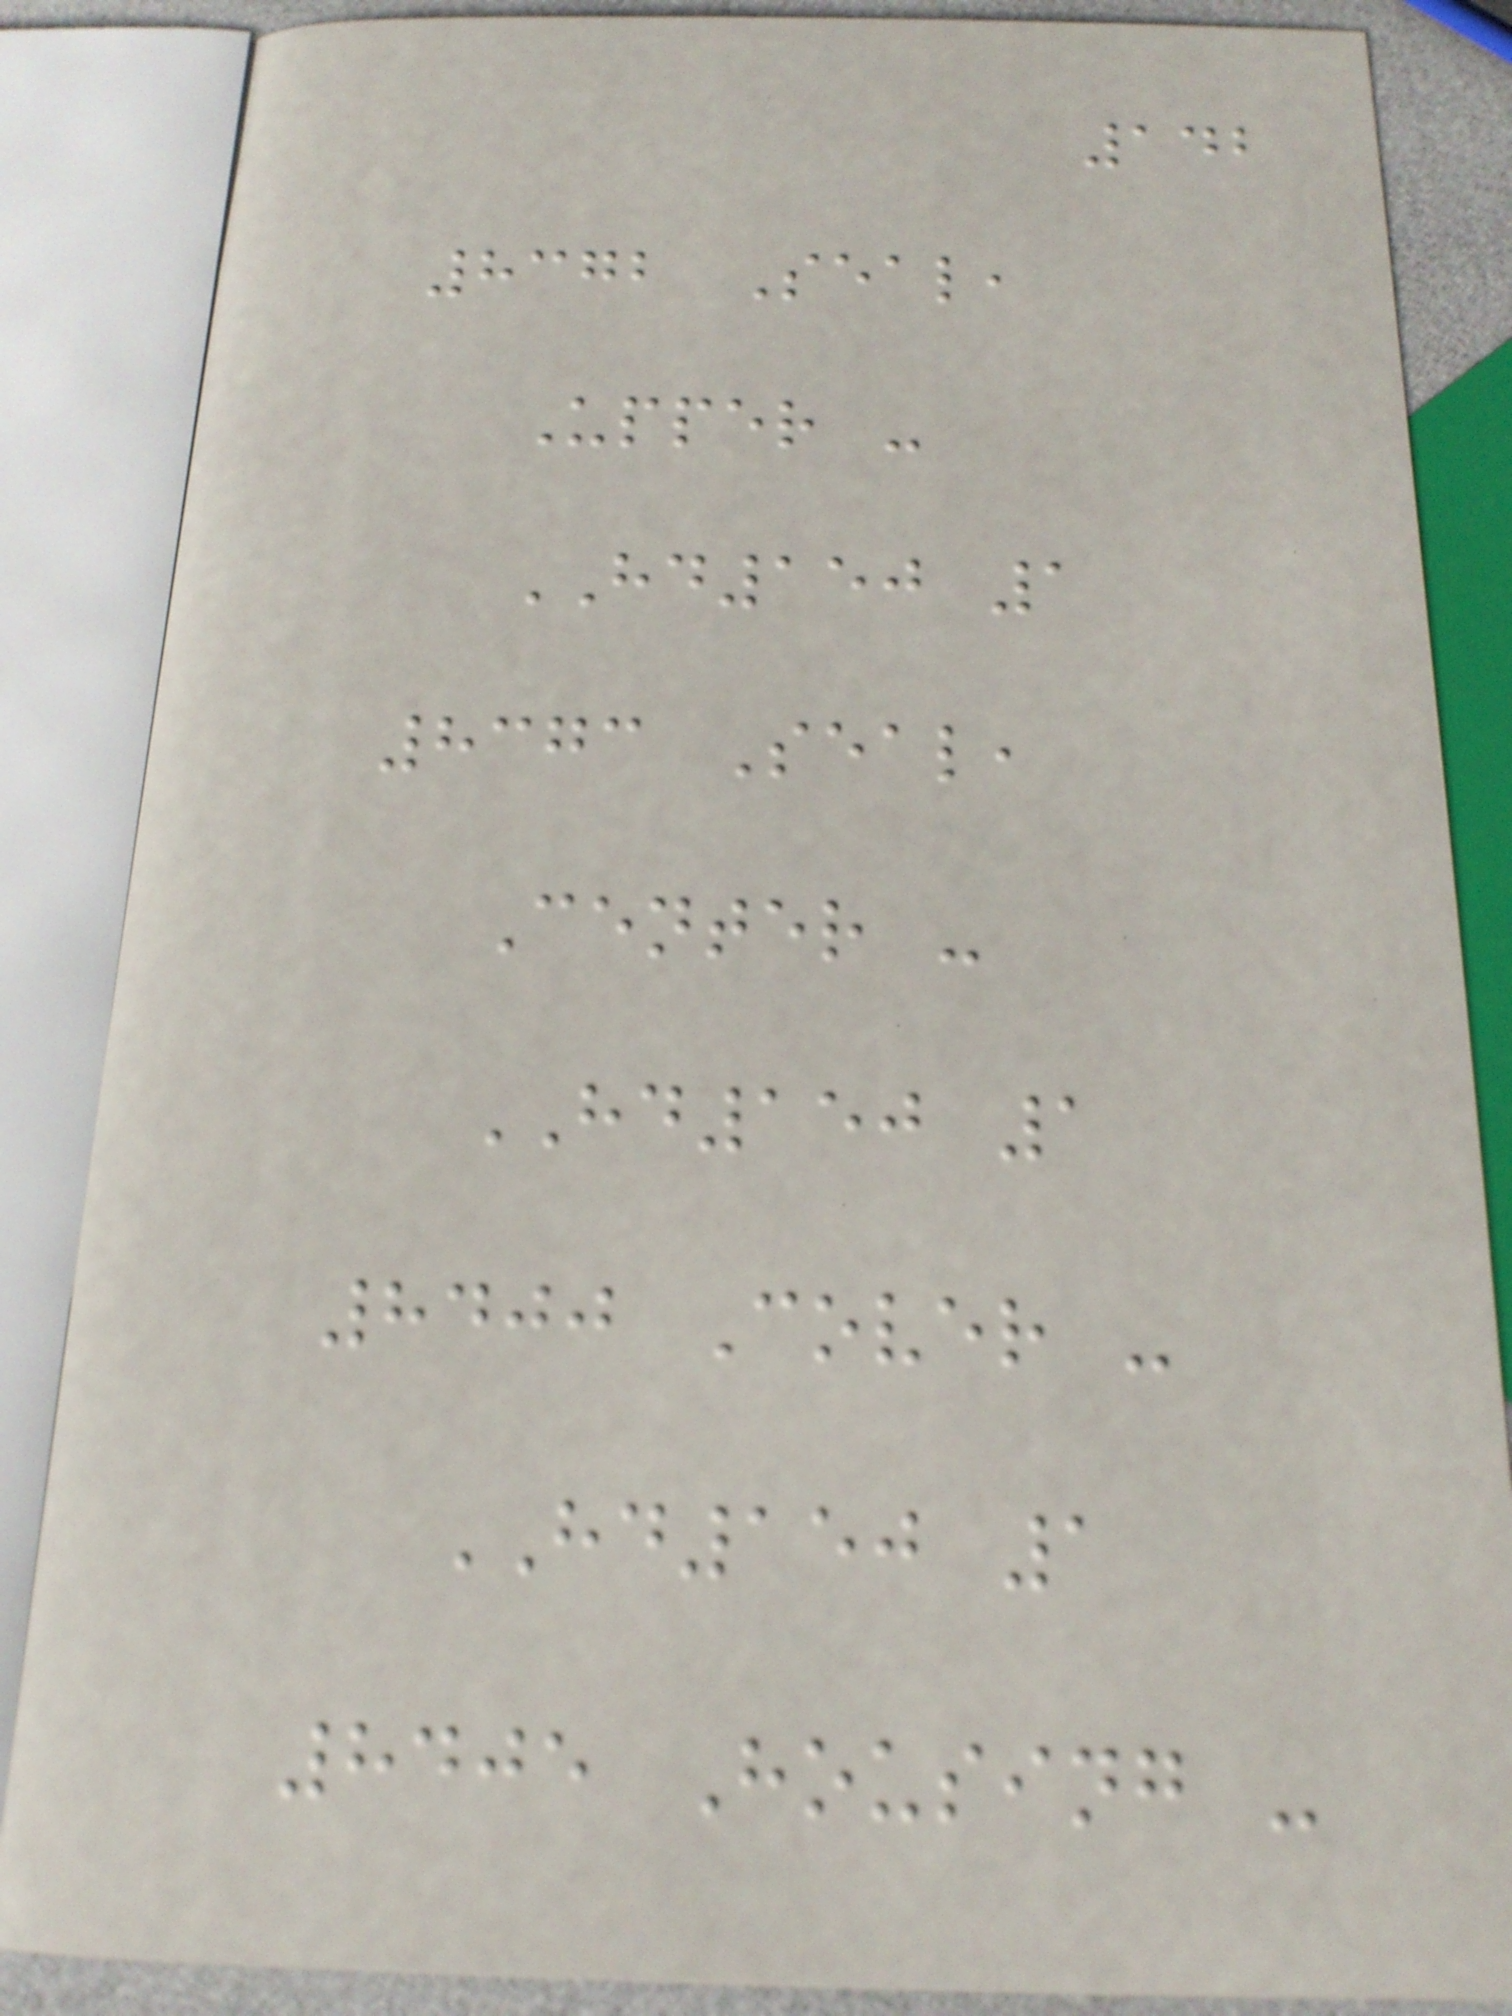142
8372 Seal,
Upper -
HD150 1
8373 Seal,
Center -
HD150 1
8400 Cover -
HD150 1
8405 Housing -
